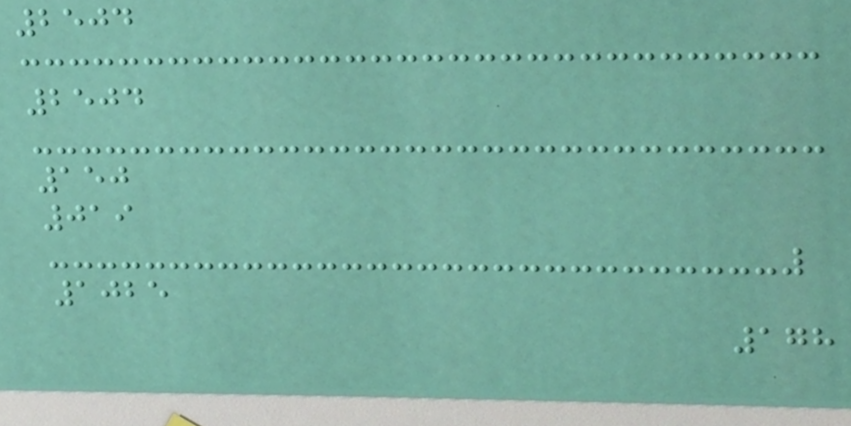2504
2504
150
019
1025
178
